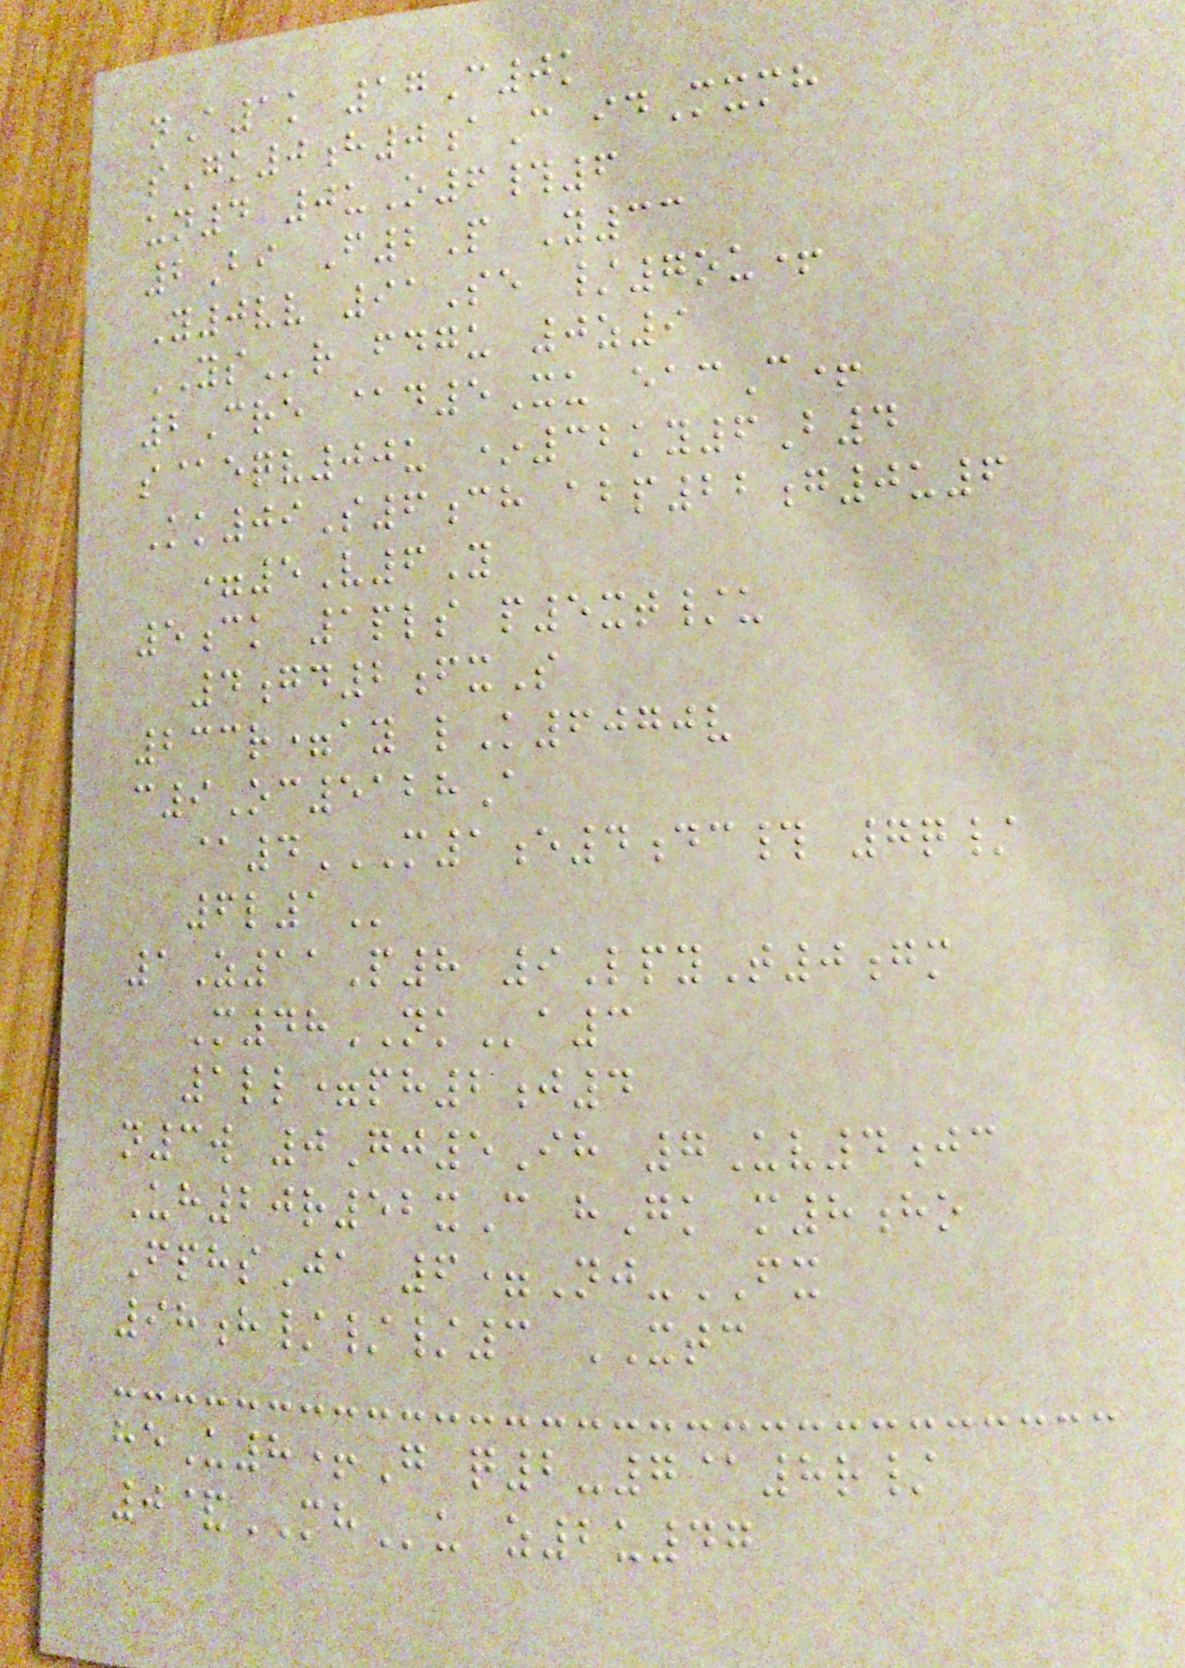nA1k 17C0k
sGk0h0aC idMxmh
un4 0uO6#6
2Bi F2P Y33
Y0vv 91Se /7ou+
YSr fdgu 0z9
2Cre @d5Xu eacC+
s@eqv00u *32ky6B4
Kk09S6ch abp22g0u6
=5V6Y
5ck 1pls p5xt/u
4gd2fxS
233r=ay lK6070v
c9Oc5128A
@4M1E4DC# 7Q/
6L1
1Z11P8 9LpyT0gm
M48NKa3
1ll=ph2j4
n3w 0Gj5Ih 7Uv4jc
Uh20r52xC hGk m8ho
FphsJa 6=Nj-FX
98h///3 XTC
heU8+G q2-7@8r/
0&MHu z2u47
